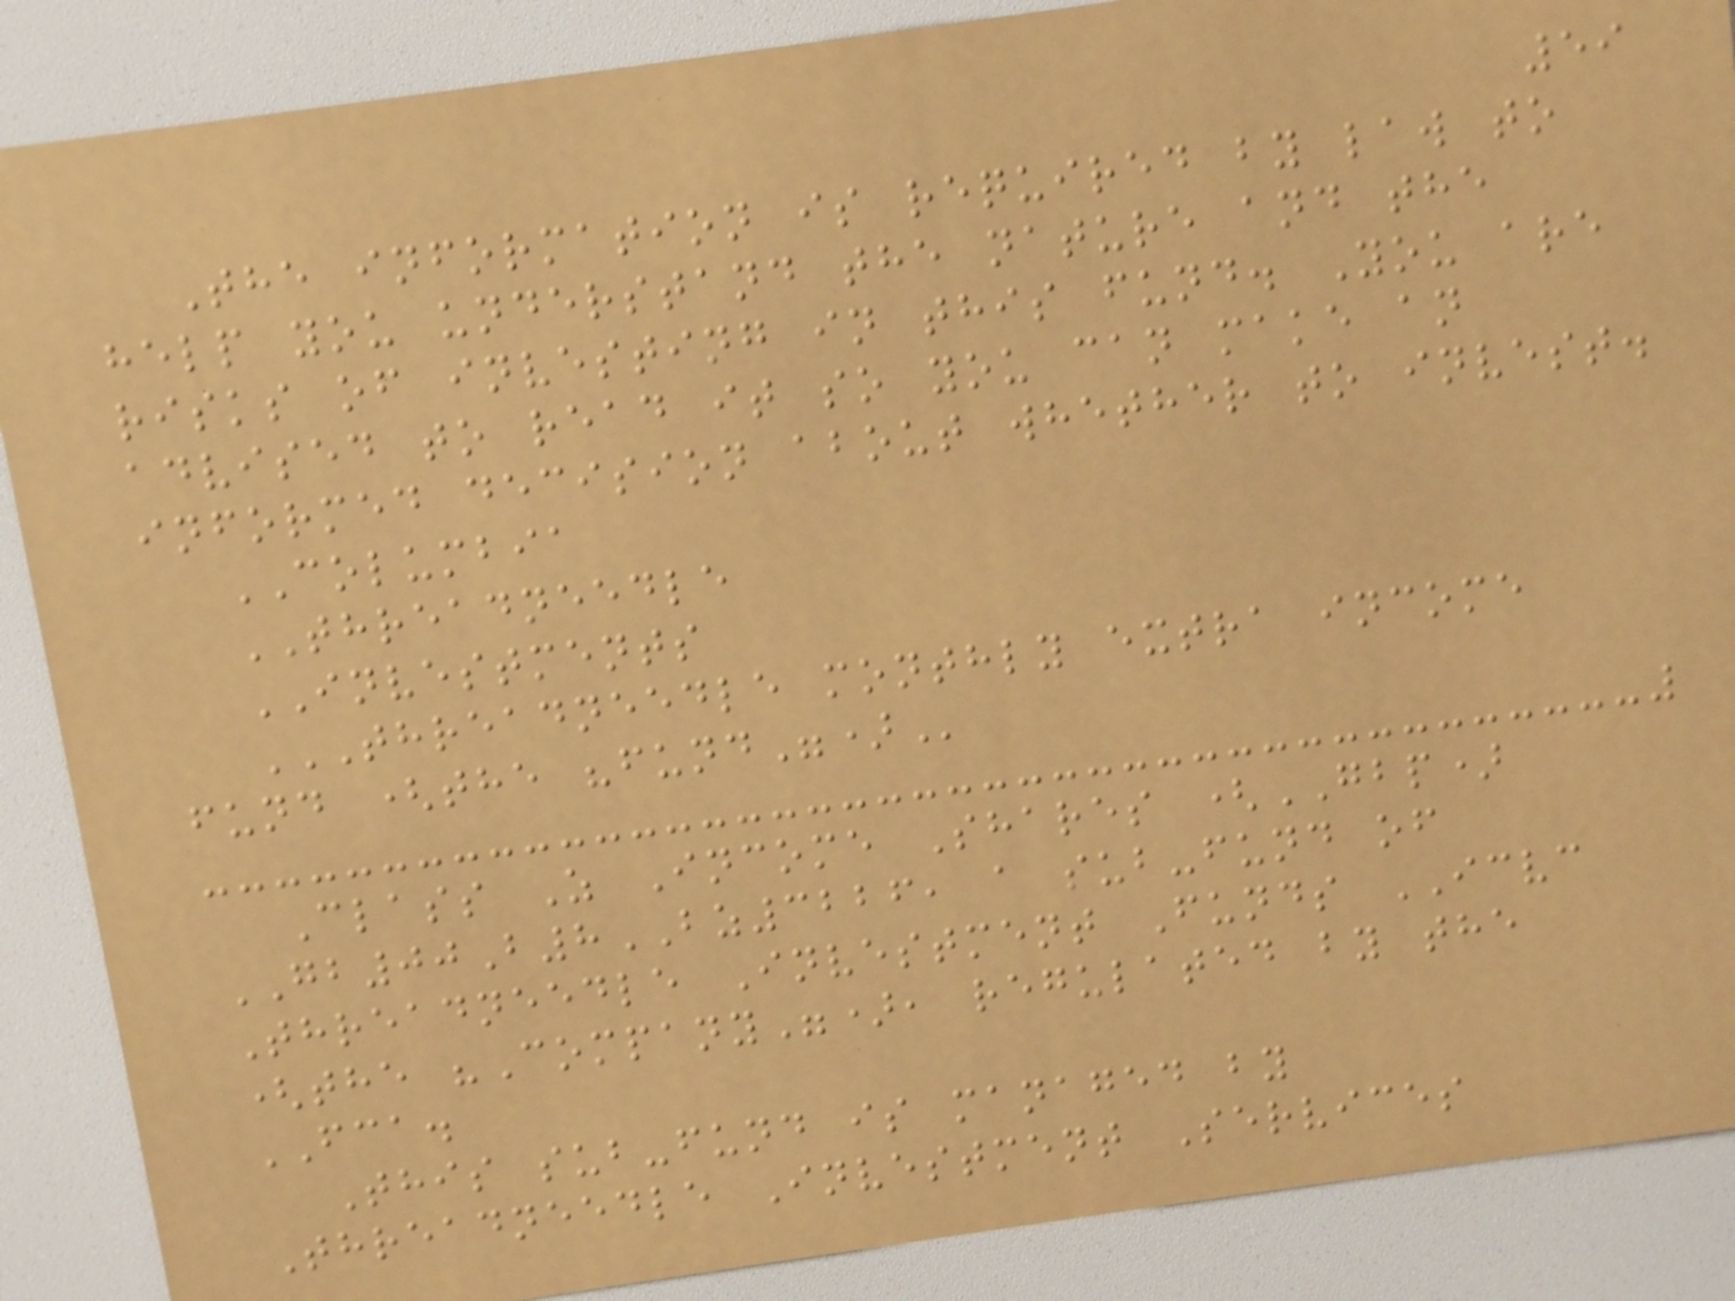59
The information is required by law to
help you understand the nature and the
risks of investing in this fund. You are
advised to read it so you can make an
informed decision about whether to invest.
COLUMBIA
THREADNEEDLE
INVESTMENTS
THREADNEEDLE MONTHLY EXTRA INCOME
FUND (THE "FUND")
Class Z Income Shares (GBP)
GB00B8BZ3226, a sub-fund of
Threadneedle Investment Funds ICVC
(the "Company"), regulated by the
FCA.
This sub-fund is managed by
Threadneedle Investment Services
